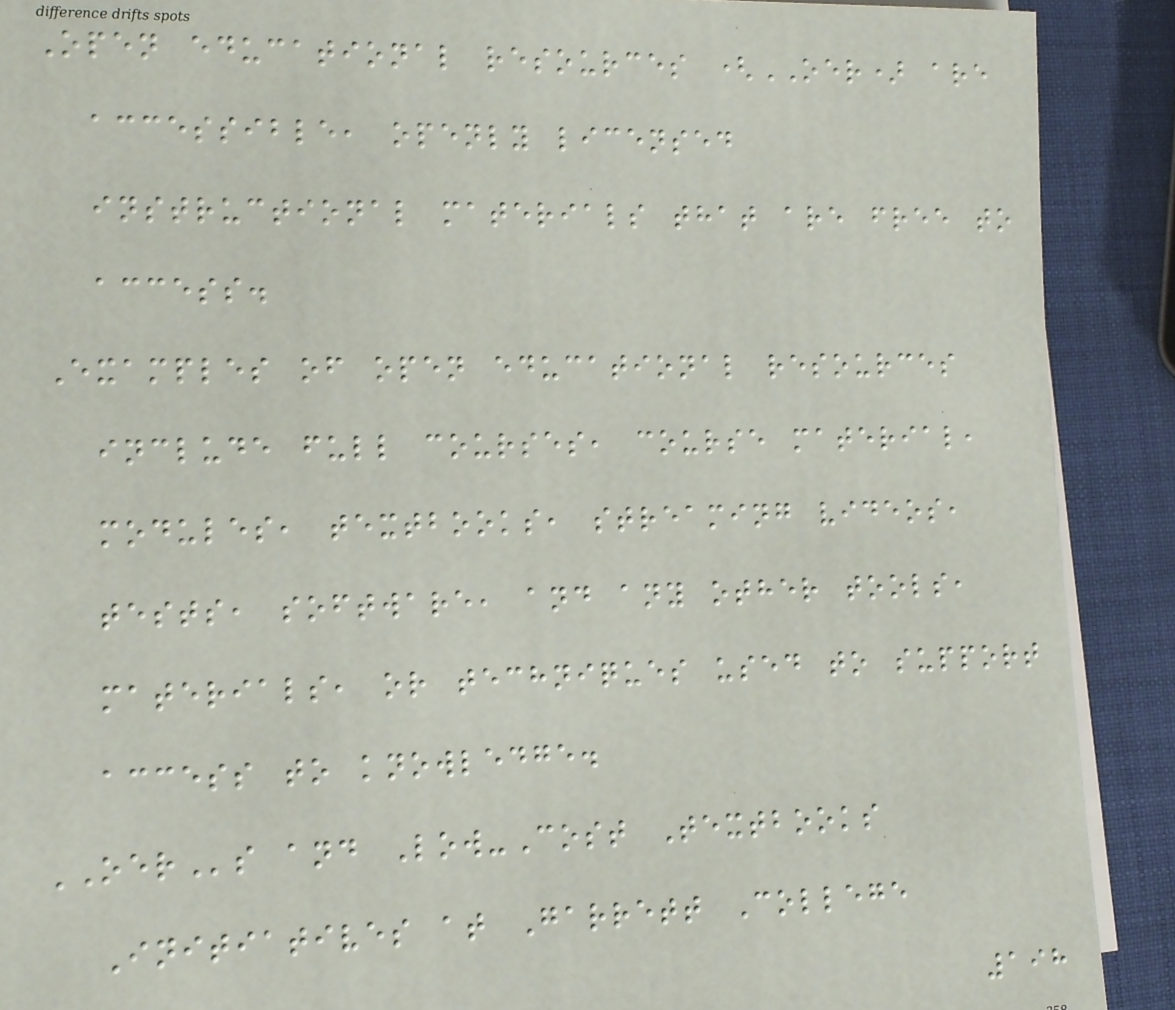Open educational resources (OER) are
accessible, openly licensed
instructional materials that are free to
access.
Examples of open educational resources
include full courses, course material,
modules, textbooks, streaming videos,
tests, software, and any other tools,
materials, or techniques used to support
access to knowledge.
OERs and Low-Cost Textbooks
Initiatives at Garrett College
198
